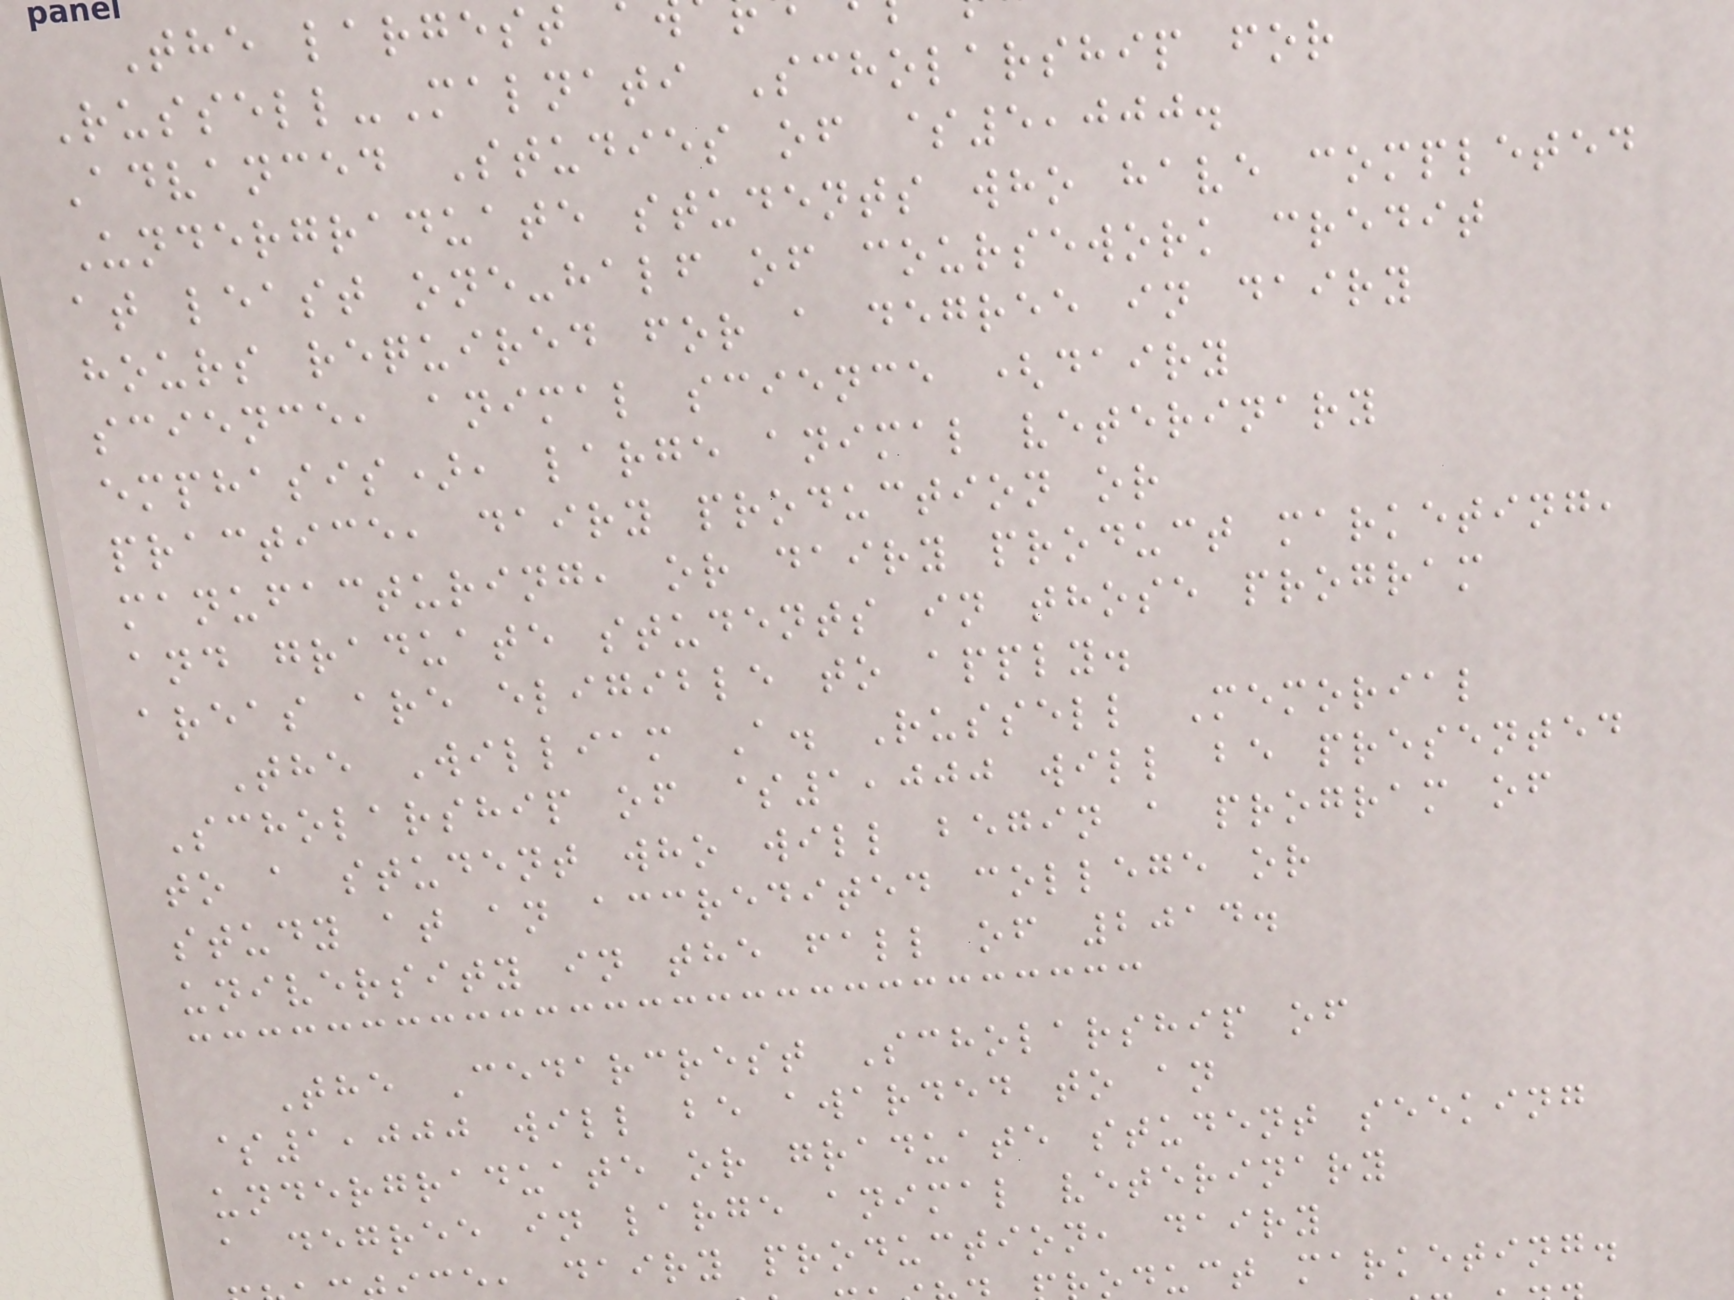The largest
Russell-Malnati Scholarship for
Advanced Studies of $5,000.
Undergraduate students who have completed
at least one-half of coursework credit
hours required for a degree in dairy
science, animal science (dairy
emphasis), large animal veterinary
practice, dairy production or
manufacturing, or dairy product marketing,
and graduate students in those program
areas are eligible to apply.
The William A. Russell Memorial
Scholarship of $1,000 will be presented
to a student who will begin a program of
study at an accredited college or
university in the fall of 2014.
The Cedarcrest Scholarship of
$1,000 will be awarded to an
undergraduate or graduate student seeking
a degree in large animal veterinary
, dairy production, dairy
duct marketing.
